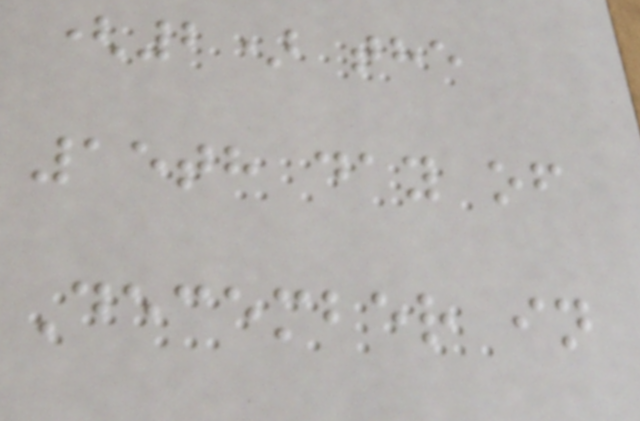(2) the
15th day of
December in
